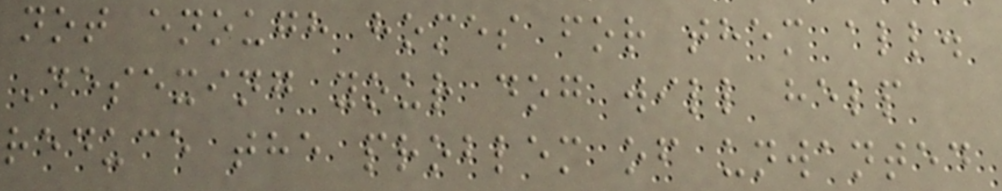not enough homes for them all.
Desexing your dog will help
reduce the problem of unwanted
